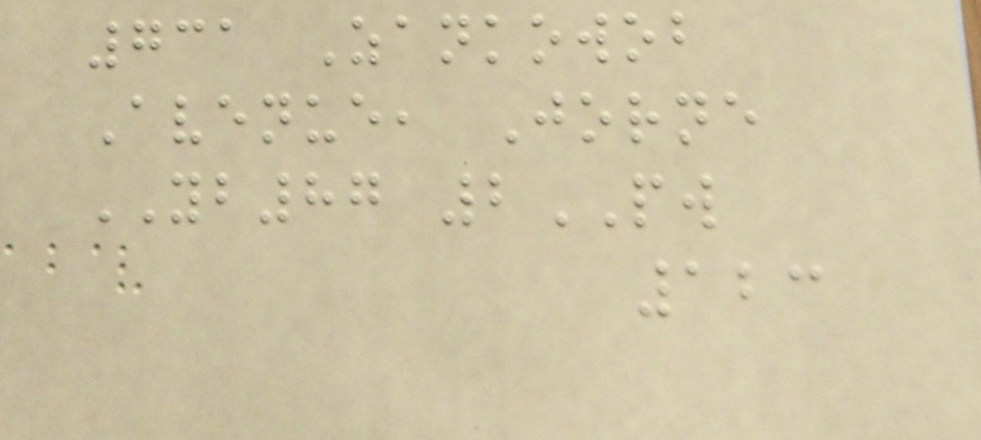731 Zankowob
Avenue, Jorne
YB87 2PW
123
